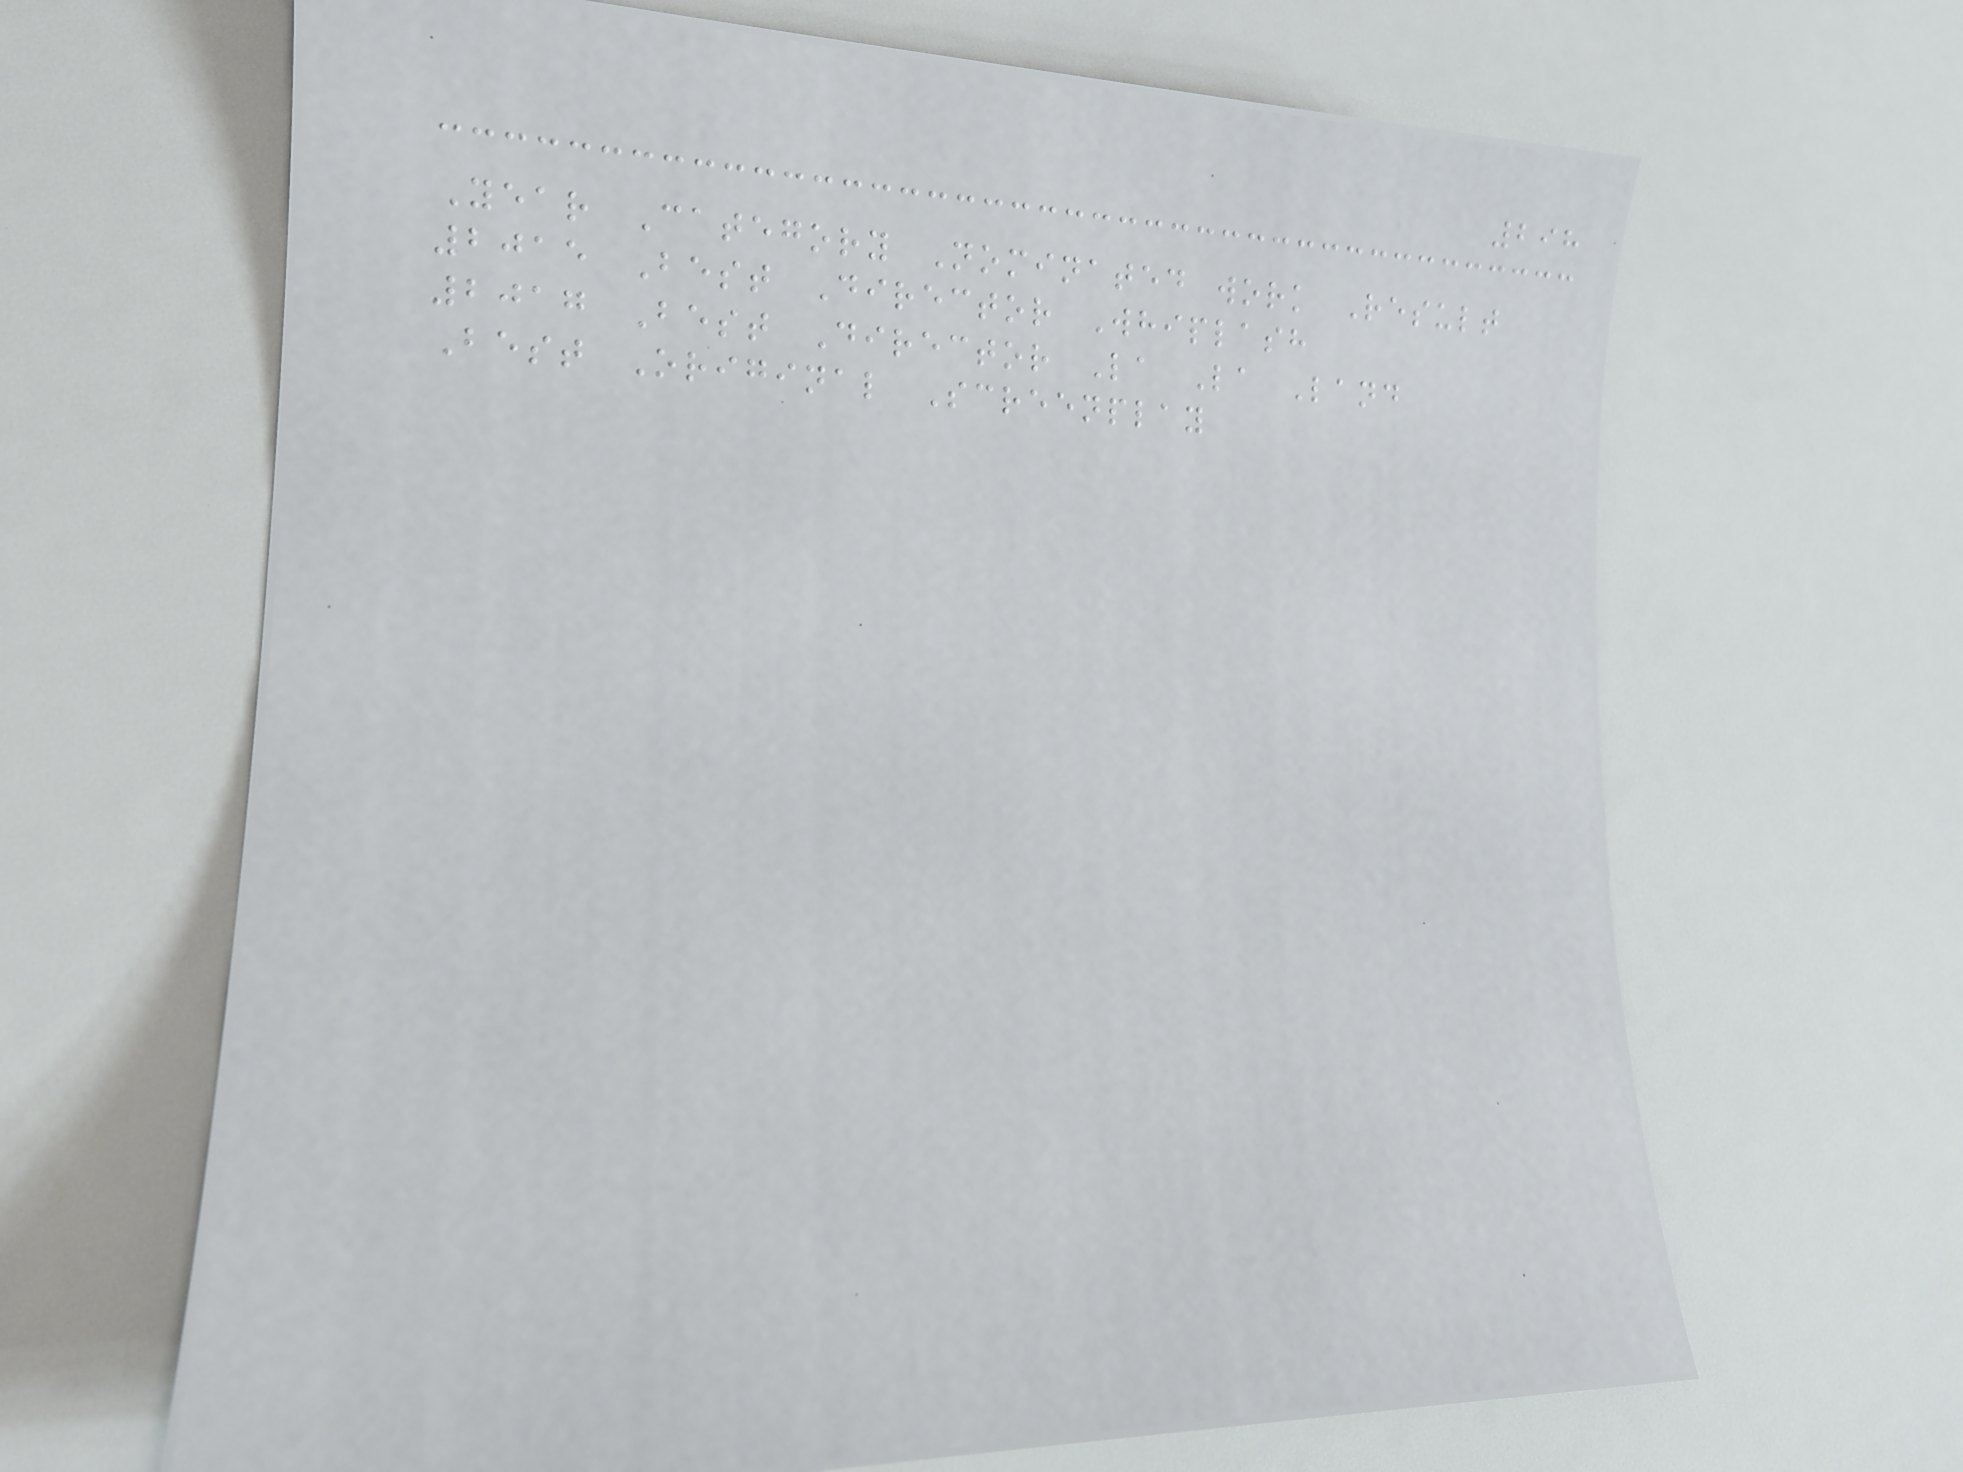298
Year Category Nominated work Result
2015 Best Director Whiplash
2017 Best Director La La Land
Best Original Screenplay
